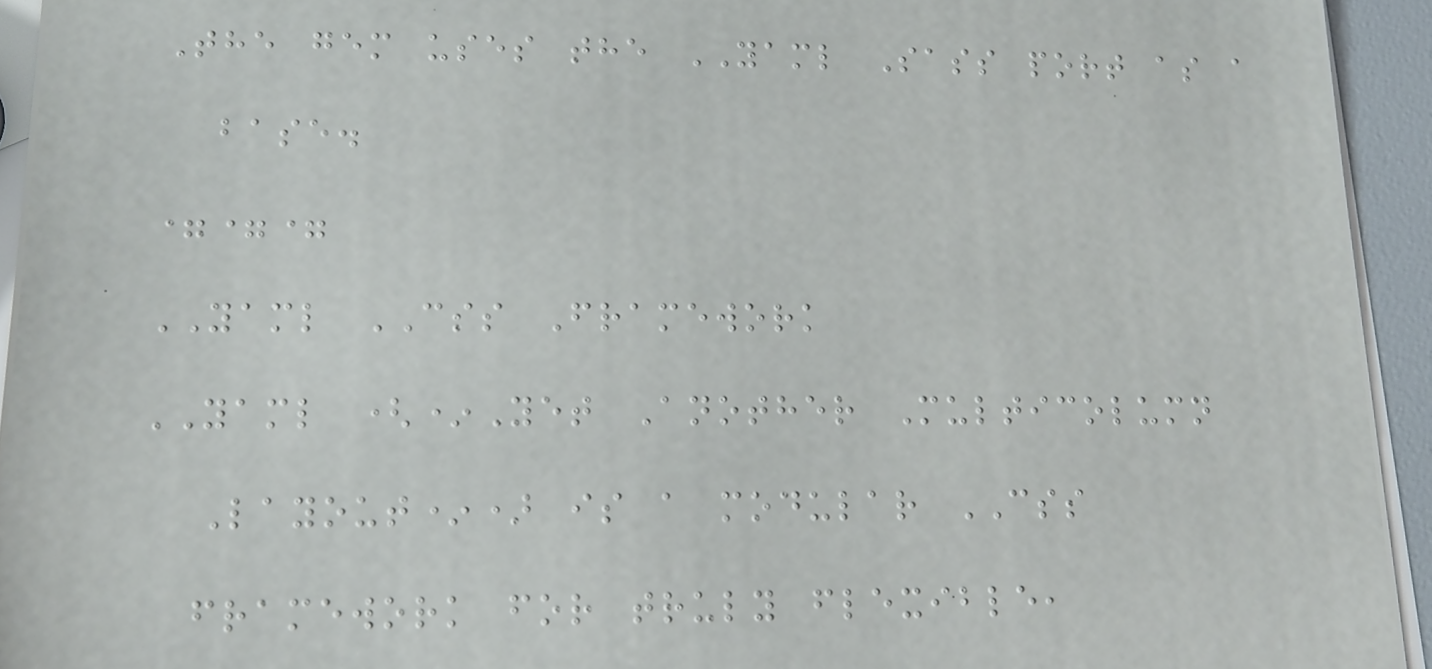The gem uses the YAML Sass port as a
base.
===
YAML CSS Framework
YAML (*Yet Another Multicolumn
Layout*) is a modular CSS
framework for truly flexible,
